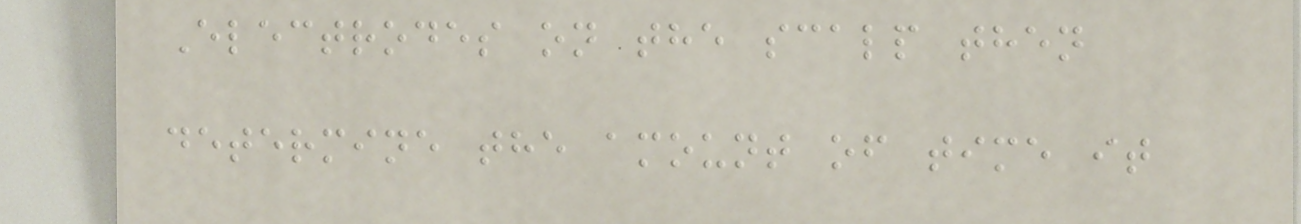Electrodes on the scalp then
determine the amount of time it
